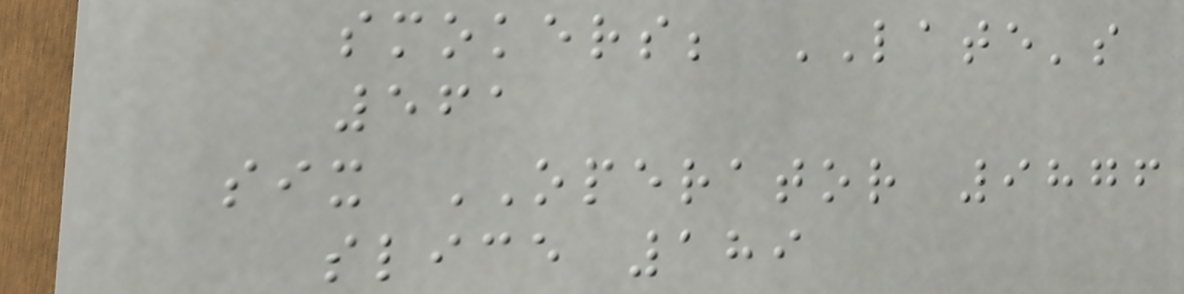smokers; LATE's
561
six OPERATOR 9876
slice 189
